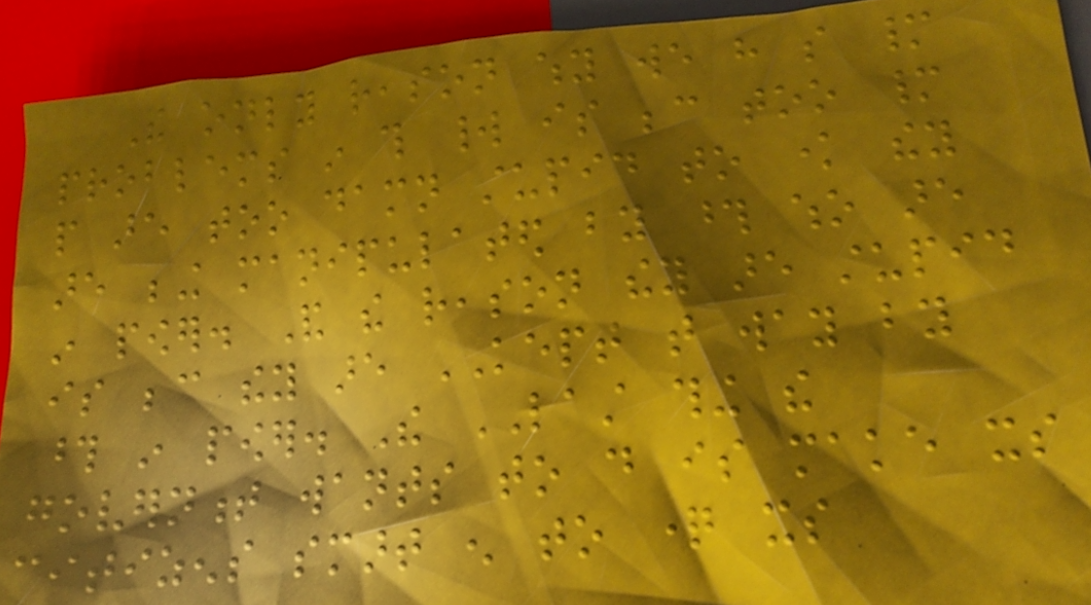The only reason why we have so many
problems in this world is because too many
people are too damn stupid to know they
are being manipulated by those who are
in power. And the reason they are stupid
is because they are KEPT that way by
those in power. The LAST thing the
government wants to do is make its
citizens smart enough to question its
